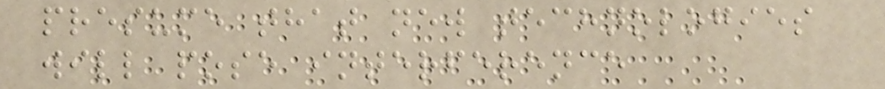presume that new technologies
will pose interference
